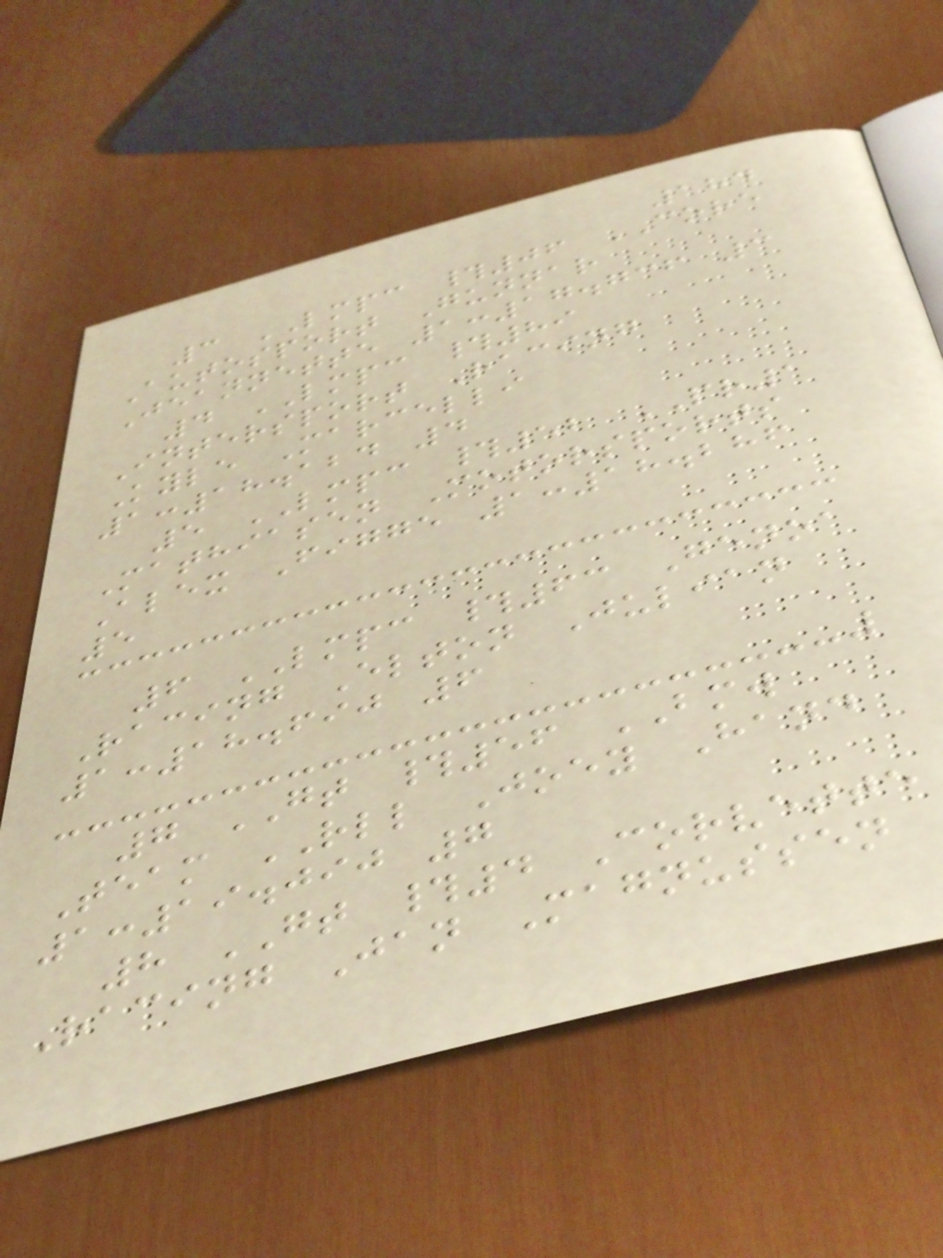184
3 LMPC #06 CORE
Autosport Gunnar
Jeannette 1:17.736 3
4 LMPC #89
Intersport Racing
Kyle Marcelli
1:18.124 4
5 LMPC #52 PR1
Mathiasen Motorsports
Alex Figge 1:18.286
5
6 LMPC #63 Genoa
Racing Elton Julian
1:18.690 6
7 GT #56 BMW
Team RLL Joey Hand
1:19.090 7
8 GT #4 Corvette
Racing Jan Magnussen
